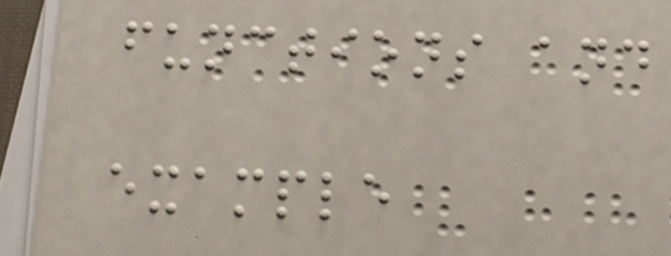functions and
example
